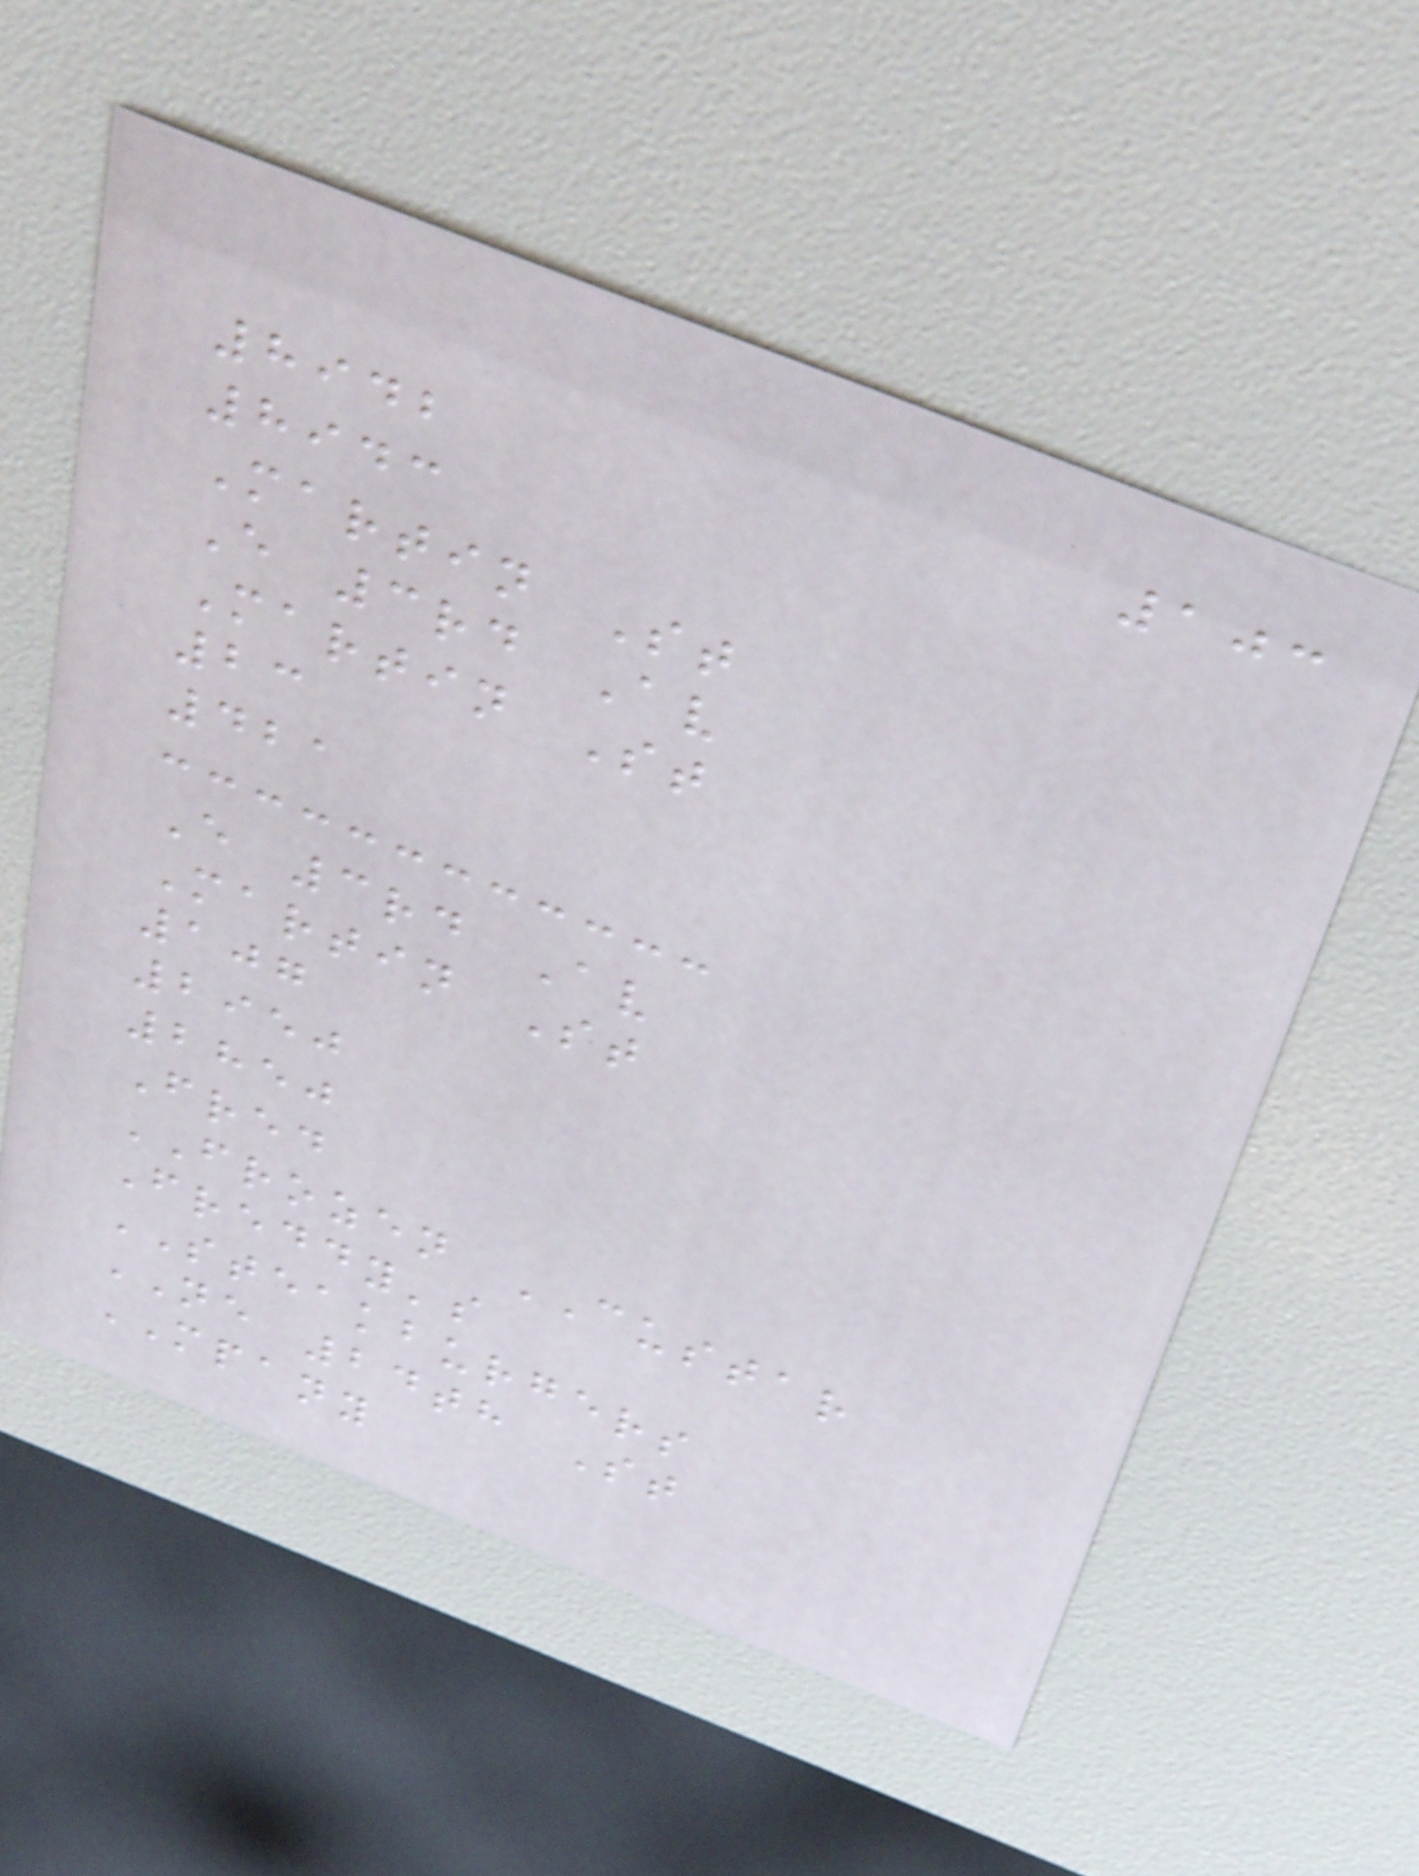103
8942
8943
Martin St
E 3rd Av
Martin St
23
421
E 3rd Av
Martin St
107
2950
2850
Fred
FROZEN CUSTAR
Freddy's
STEAKBURGERS
NE 24th St
MPANY
